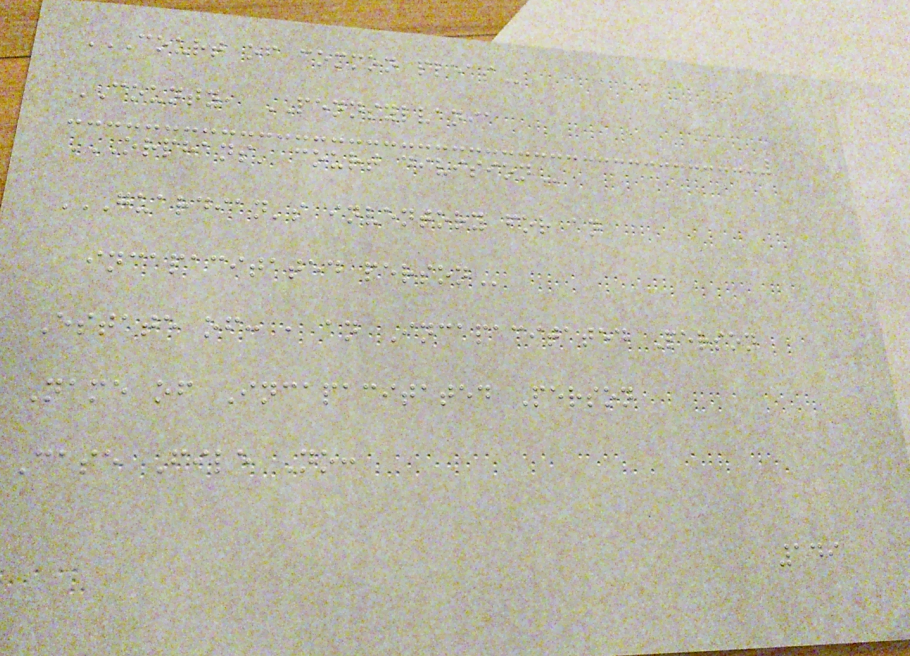COURT OF COMMON PLEAS
COUNTY, PENNSYLVANIA
ORPHANS' COURT DIVISION
GUARDIAN'S INVENTORY FOR AN
INCAPACITATED PERSON
Estate of: , an Incapacitated Person
Name of Incapacitated Person
Case File No:
149
